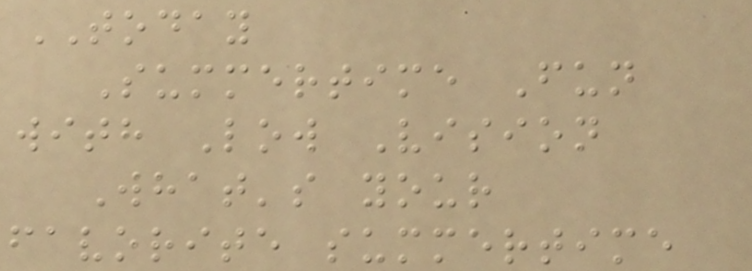TODAY
Summertime Fun
with Low Vision
What's your
favorite summertime
